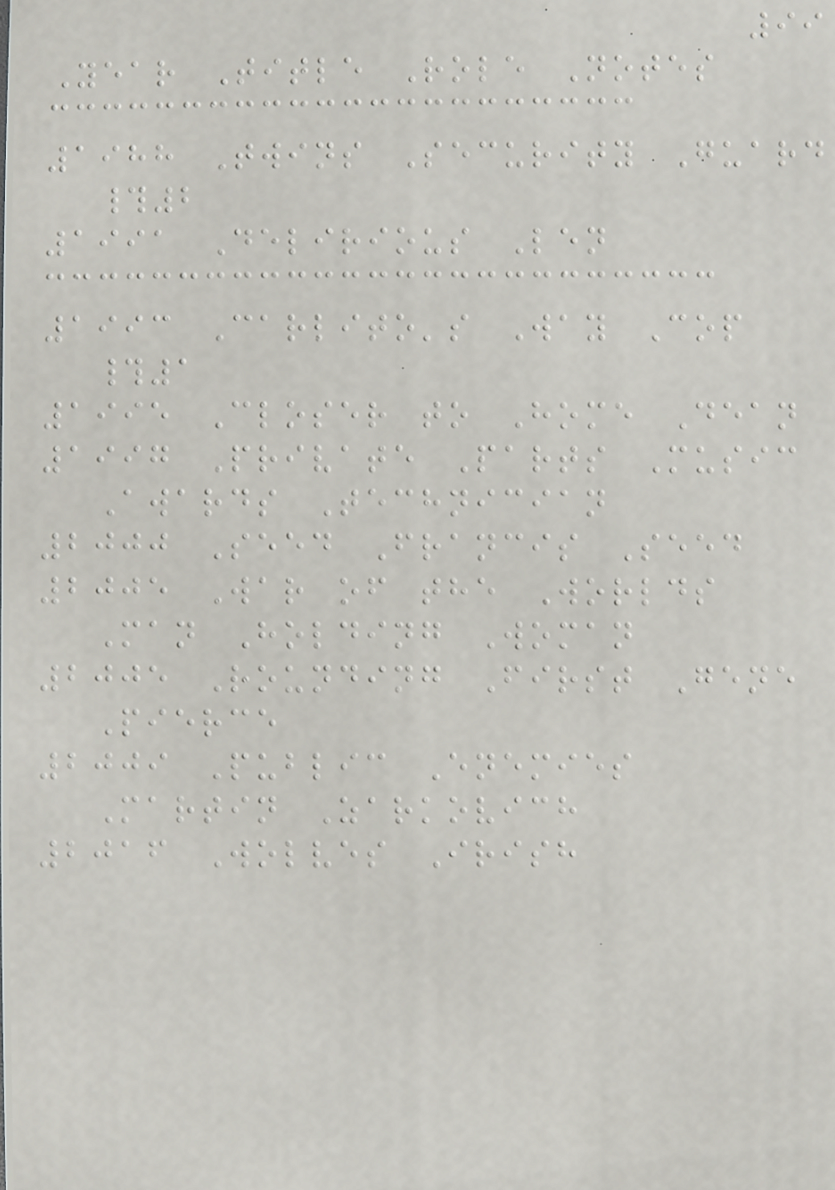99
Year Title Role Notes
1988 Twins Security Guard
#2
1991 Delirious Len
1993 Carlito's Way Cop
#1
1995 Closer to Home Dean
1997 Private Parts Music
Awards Technician
2000 Seed Francis Seed
2005 War of the Worlds
Man Holding Woman
2005 Rounding First Gene
Pierce
2009 Public Enemies
Martin Zarkovich
2016 Wolves Irish
